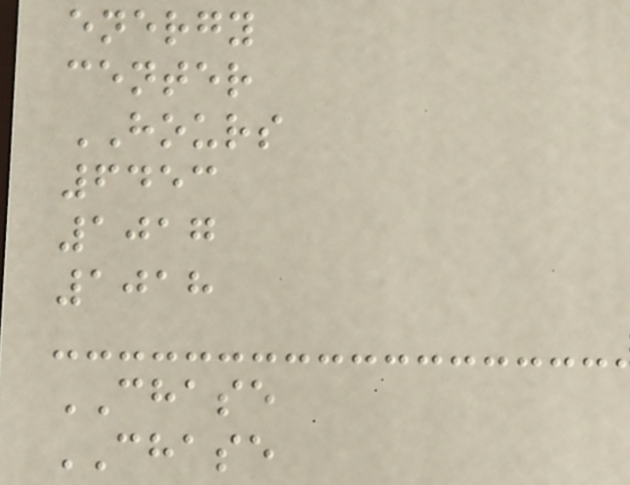energy
center
HOURS
6453
1017
1018
CHASE
CHASE
